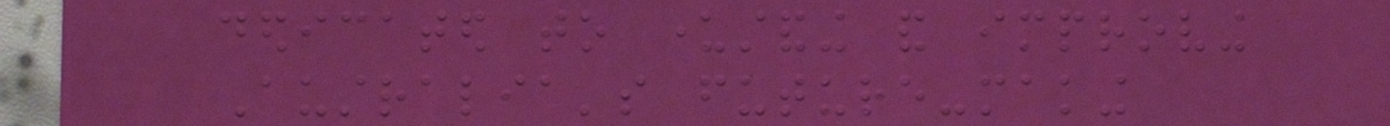dedicated to understanding and improving
Australia's future-making
